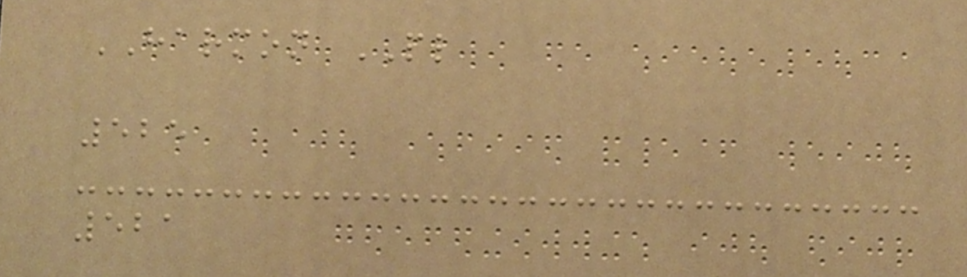HARMON PL
525
521
